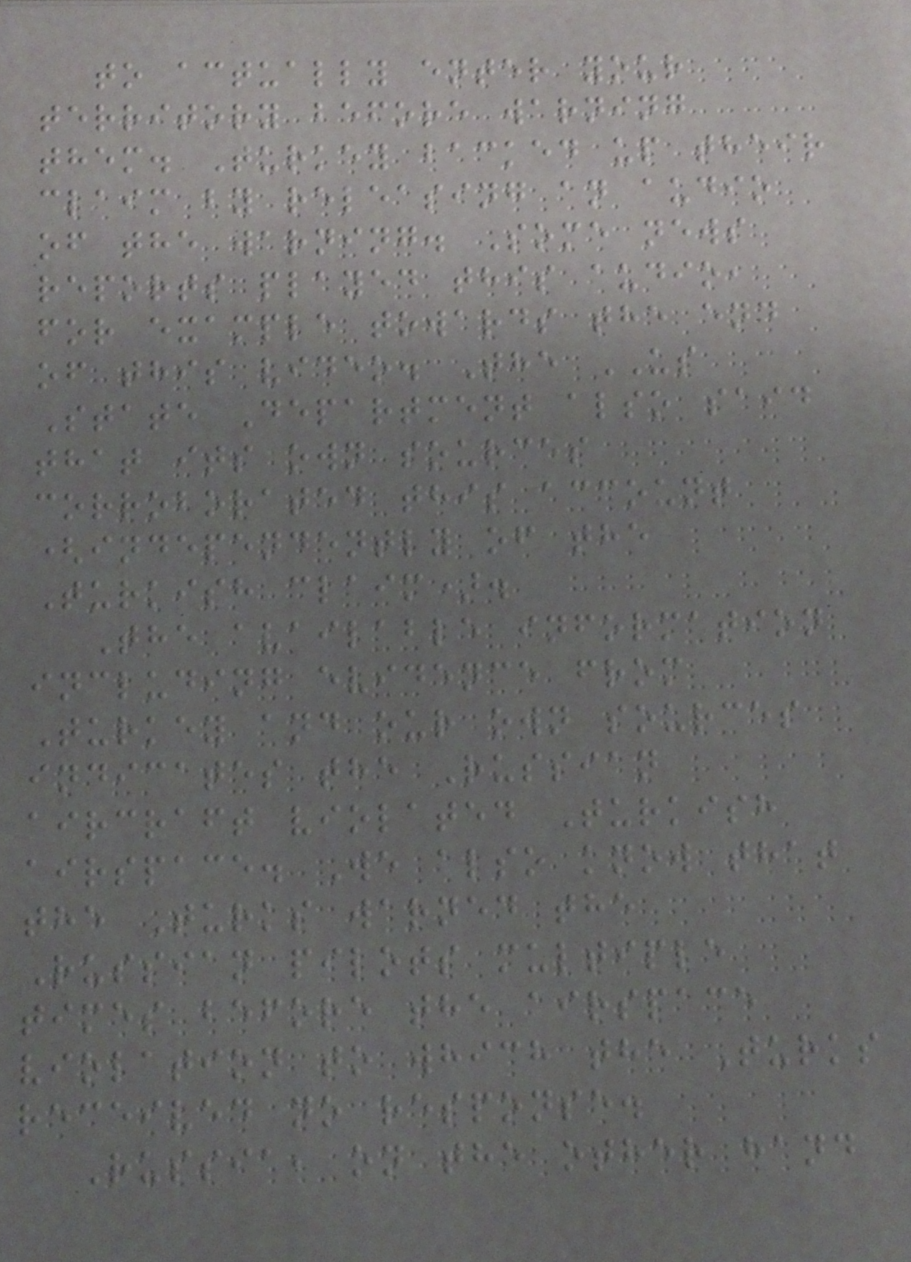to actually enter your
territory before warning
them. Turkey backed up their
claim by releasing an audio
of the warning. Some news
reports played this audio,
for example towards the end
of this video. The US
State Department also said
that its own sources
corroborated this account
(independently of the
Turkish claim).
The available information
including evidence from
Turkey and our own sources
indicates the Russian
aircraft violated Turkish
airspace. We also know that
the Turks warned the
Russian pilots multiple
times before the airspace
violation to which the Turks
received no response.
Russia, on the other hand
